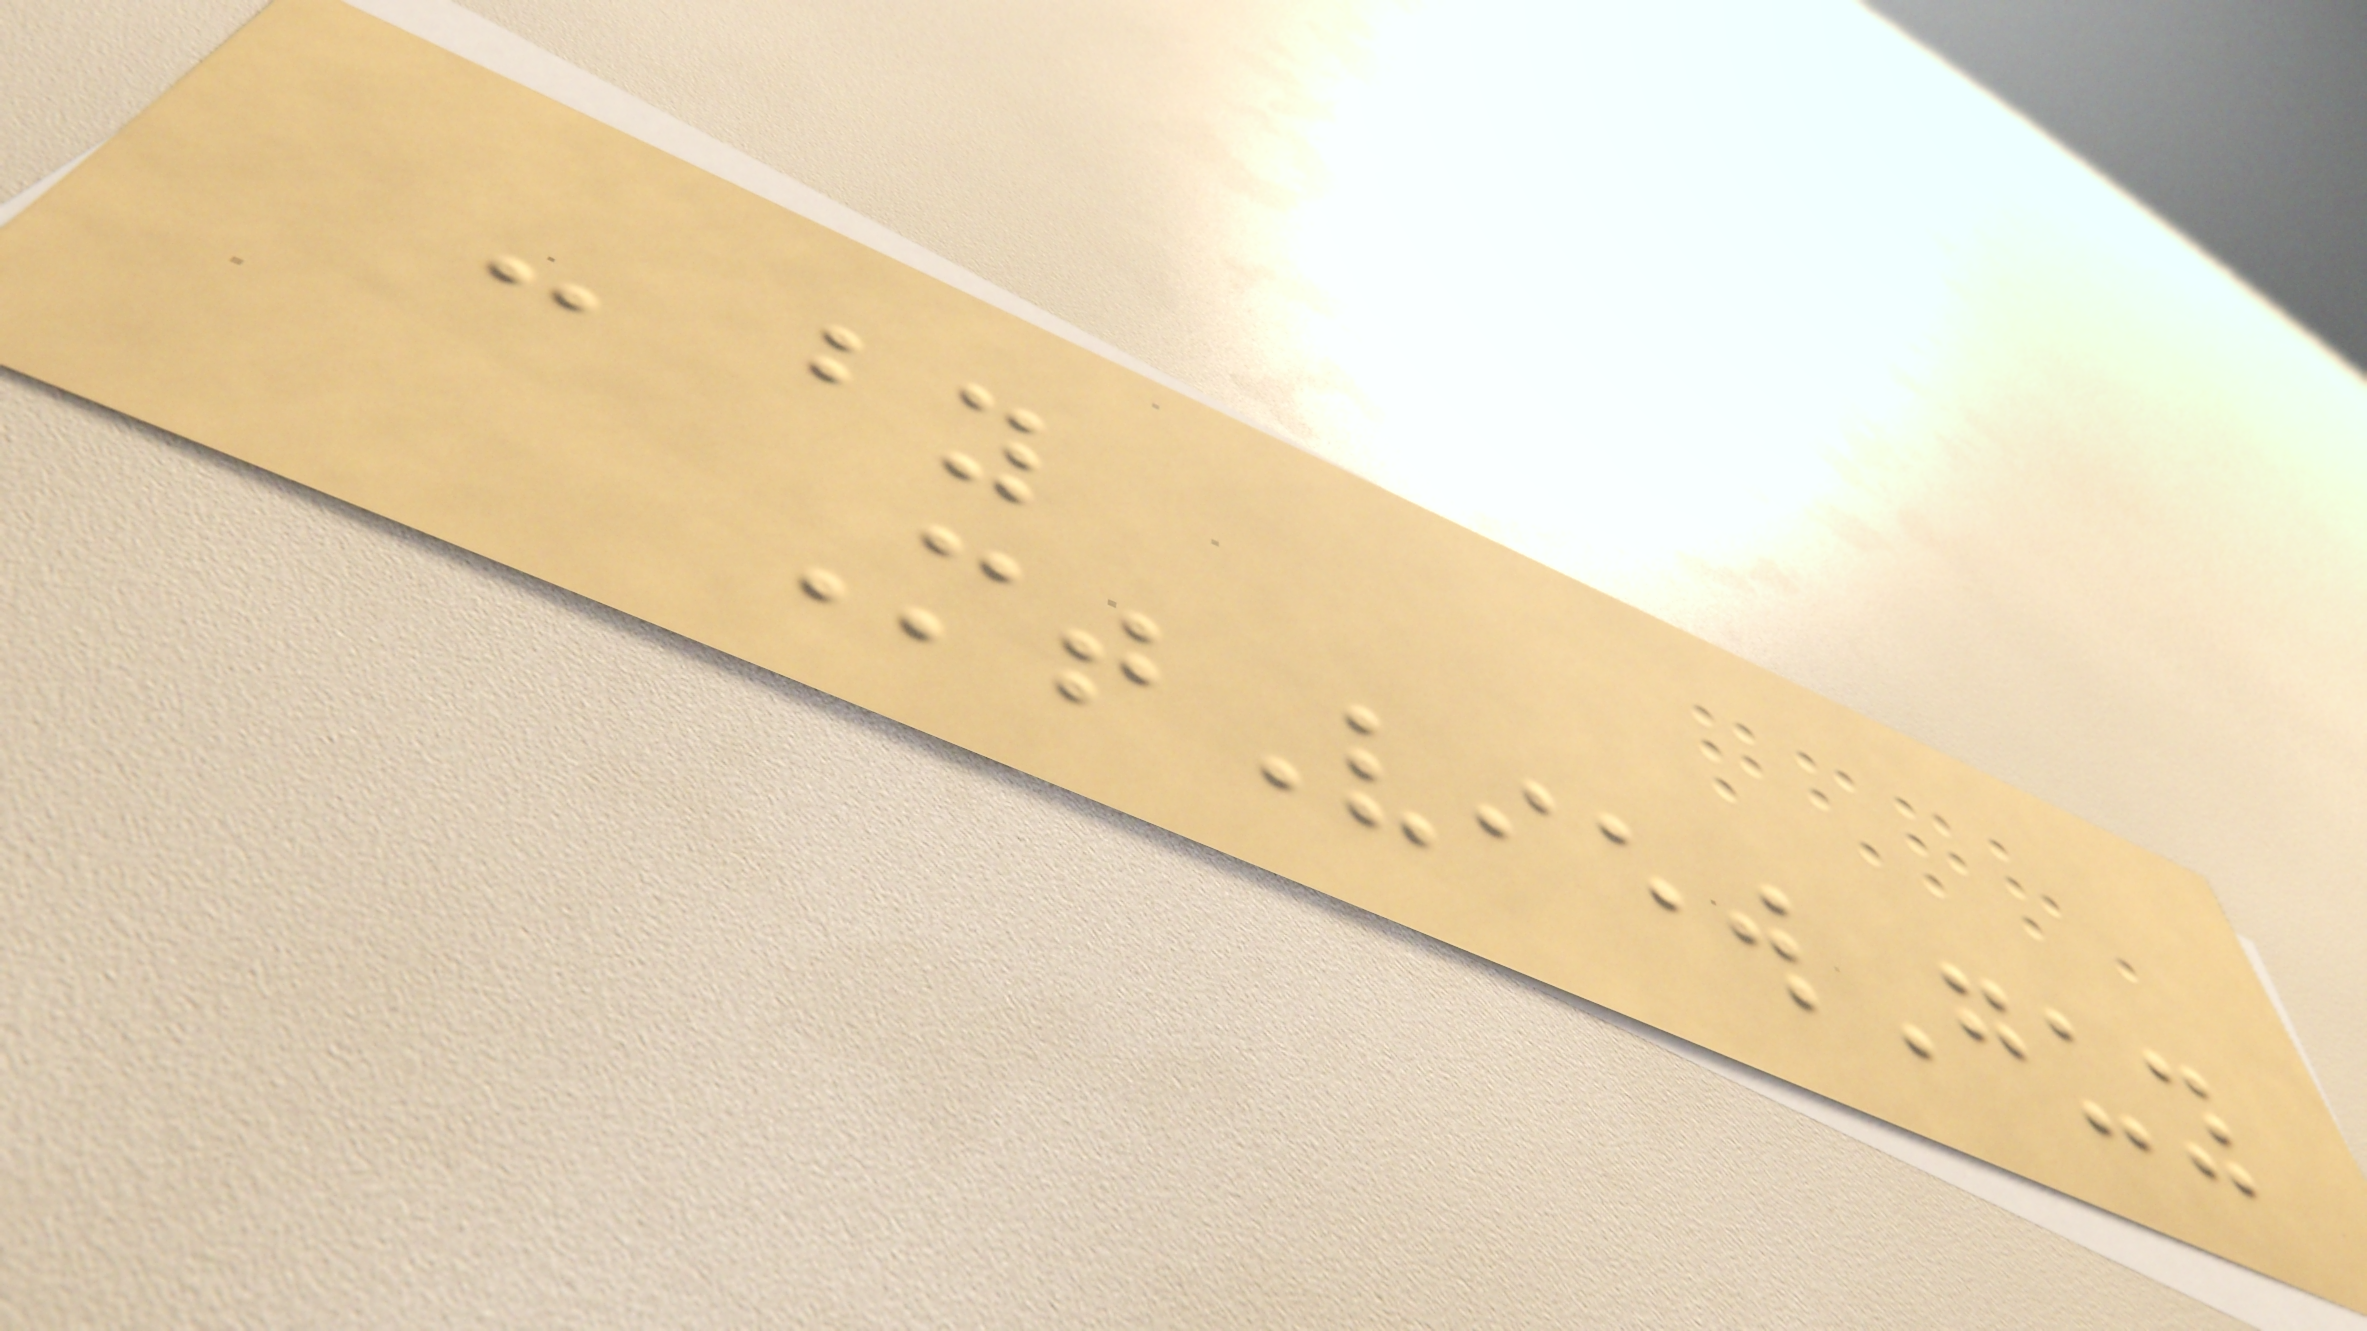- by
MtViewGuy
